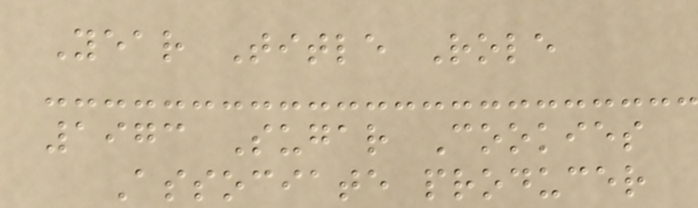Year Title Role
1973 Sugar Cookies
Associate producer
